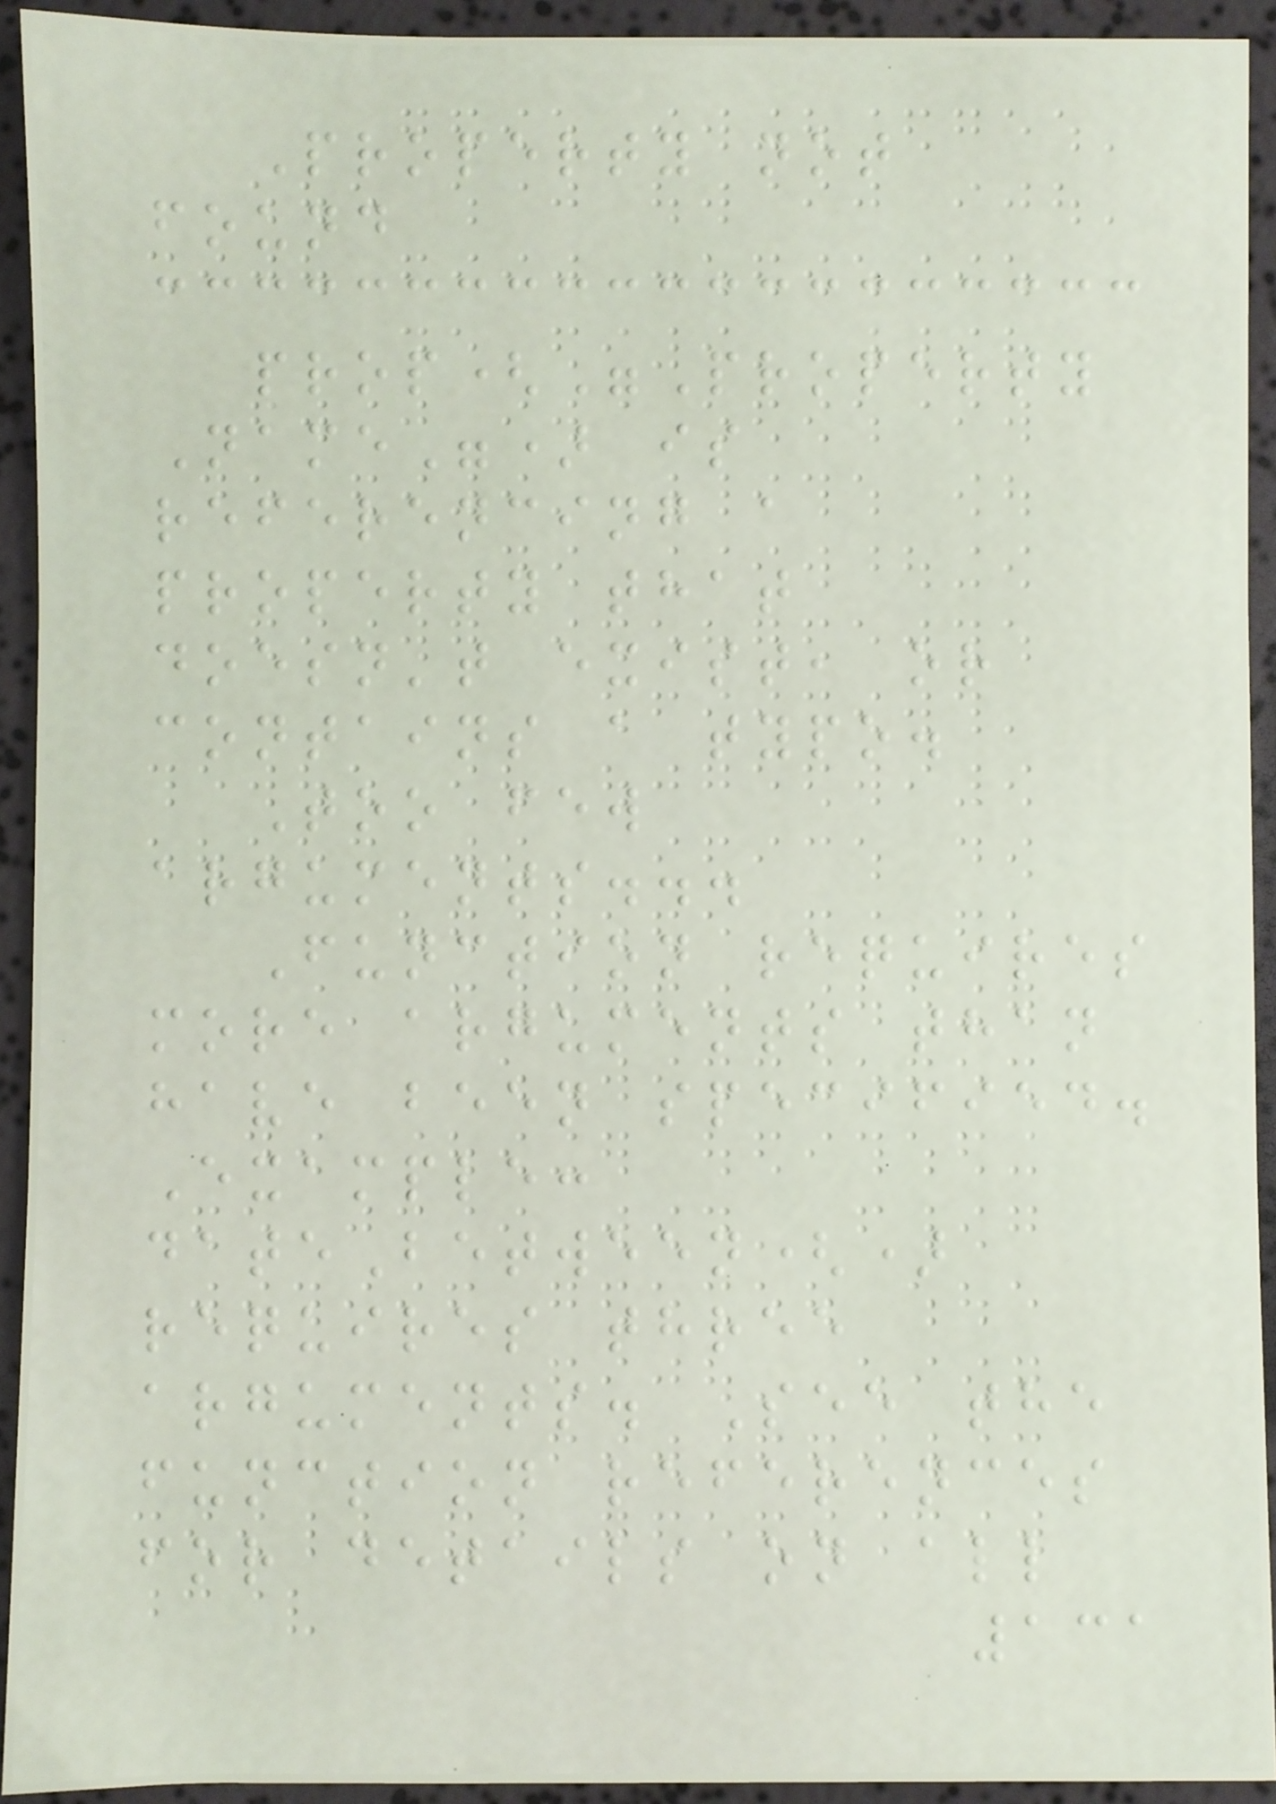Property not
found
prop("Property
Name") is
referencing a
property that
doesn't exist, or
contains a typo.
Too few
arguments...
Function requires
more arguments than
have been specified.
Example:
dateBetween()
requires three
arguments. See the
function references
for details on all
131
